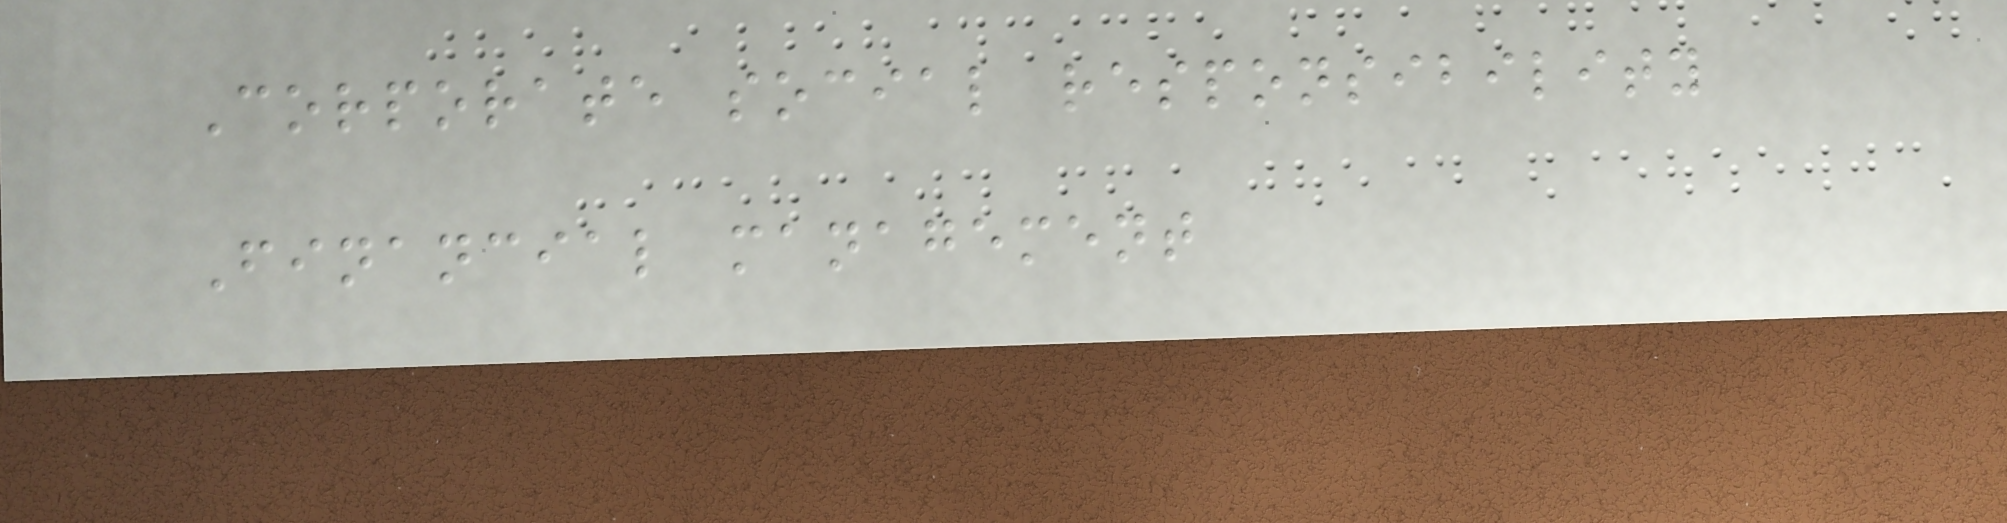Corporate social responsibility
Financial management
